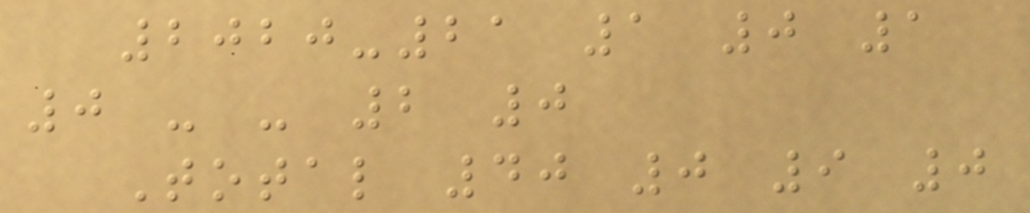2020-21 1 0 1
0 - - 2 0
Total 40 0 9 0
